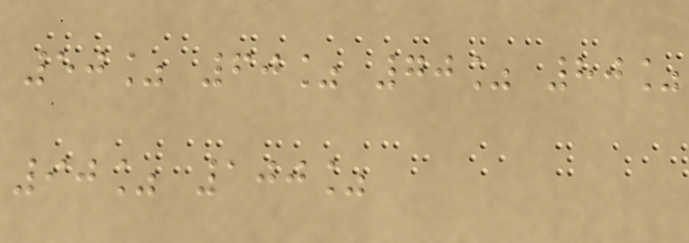50% 60% 70% 80%
90% 100%
